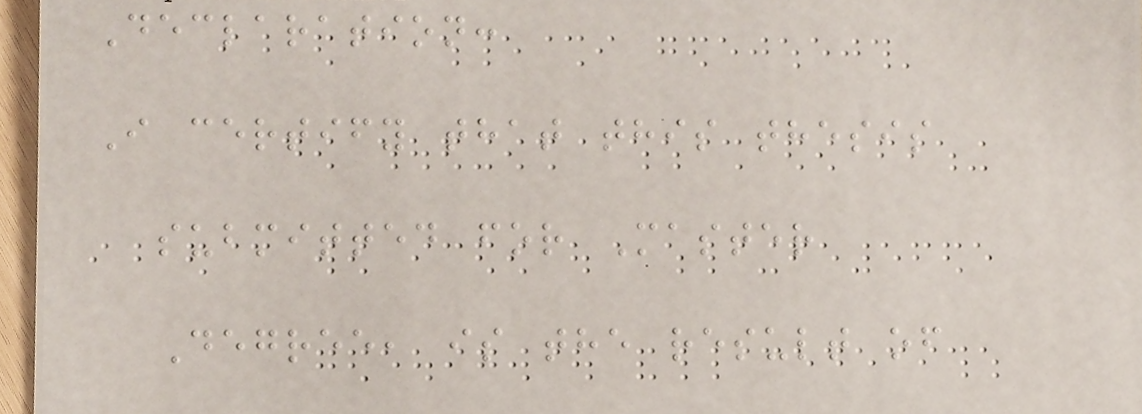Declaration:
I certify that this thesis
submitted for Master
Degree, is the result of
